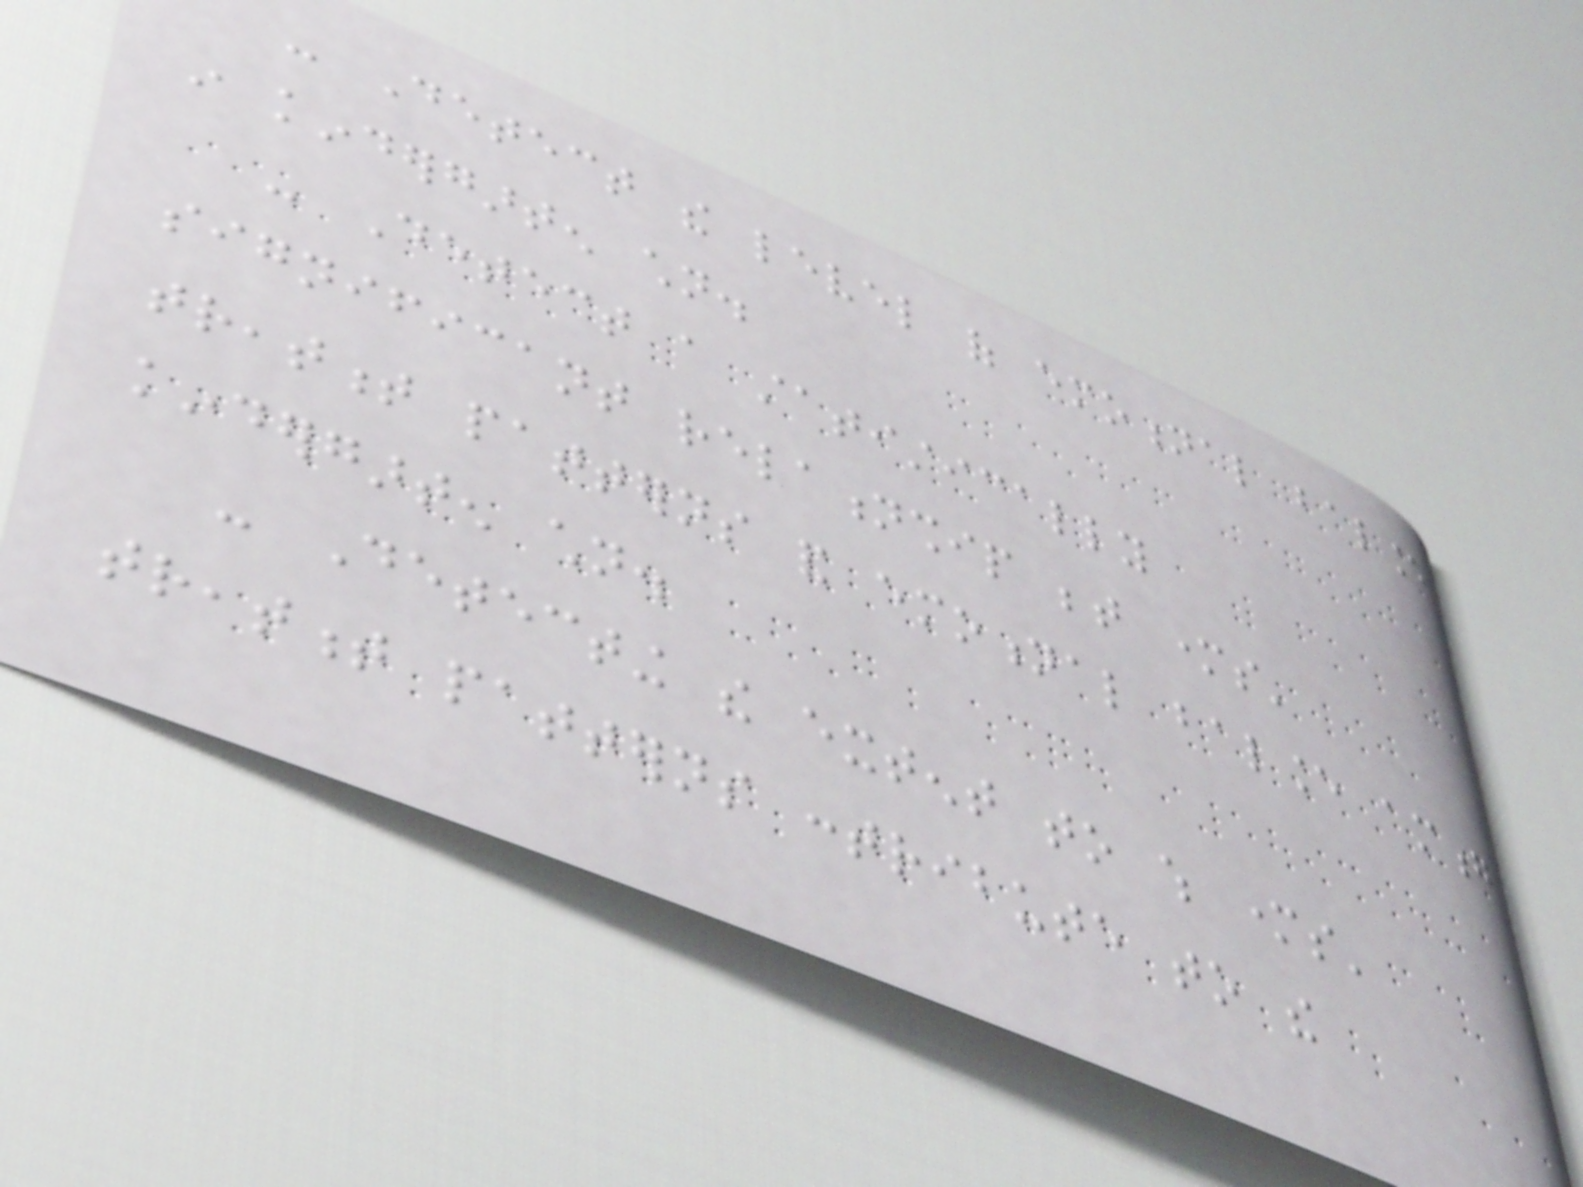- Detect the level of emotional balance
in kindergarten children.
- Detect a statistically
significant relationship between mothers'
treatment patterns and emotional balance among
kindergarten children.
- Detecting the extent to which mothers'
treatment patterns contribute to the
